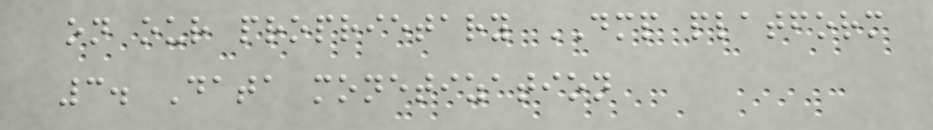on our proprietary DMP platform
3. Data monetization
